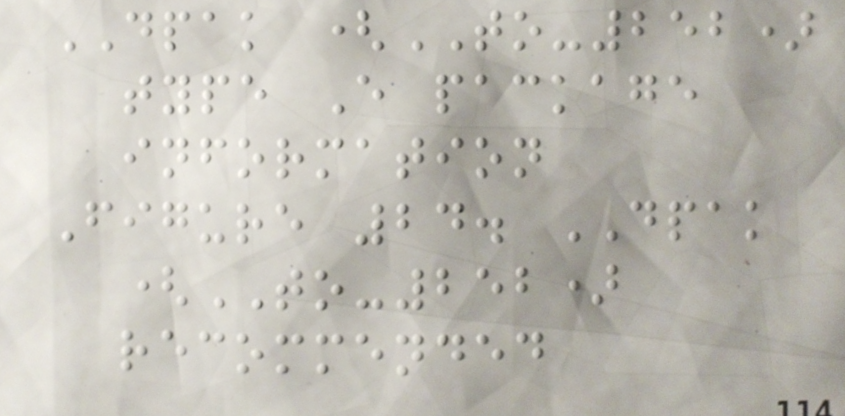DPAK (TO-252)
type E package
information
Figure 24. DPAK
(TO-252)
recommended
